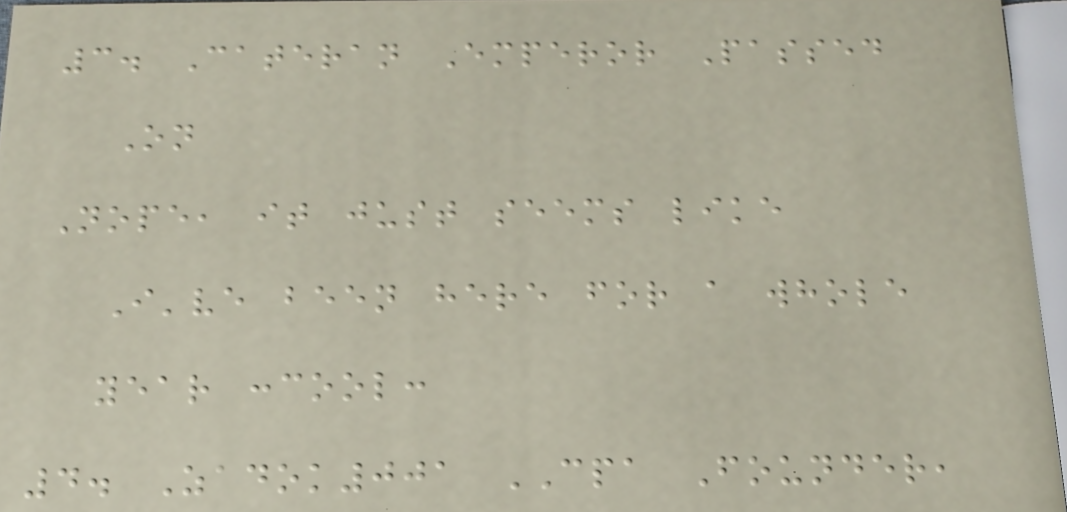3. Cateran Emperor Passed
On
Nope, it just seems like
I've been here for a whole
year :cool:
4. Zadok001 CPA Founder,
